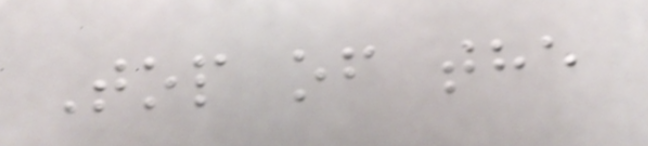Top of the
